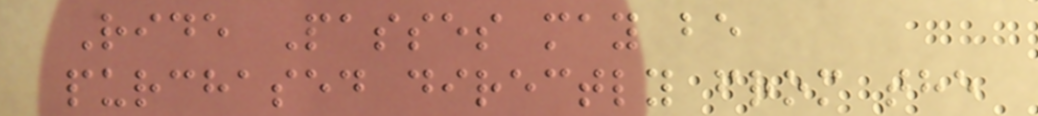Ride Passes may be
purchased directly from the
